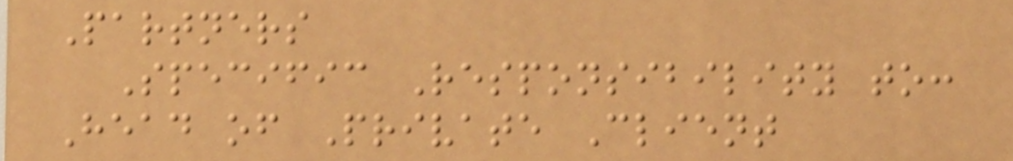Partners
Specific Responsibility to:
Head of Private Client
